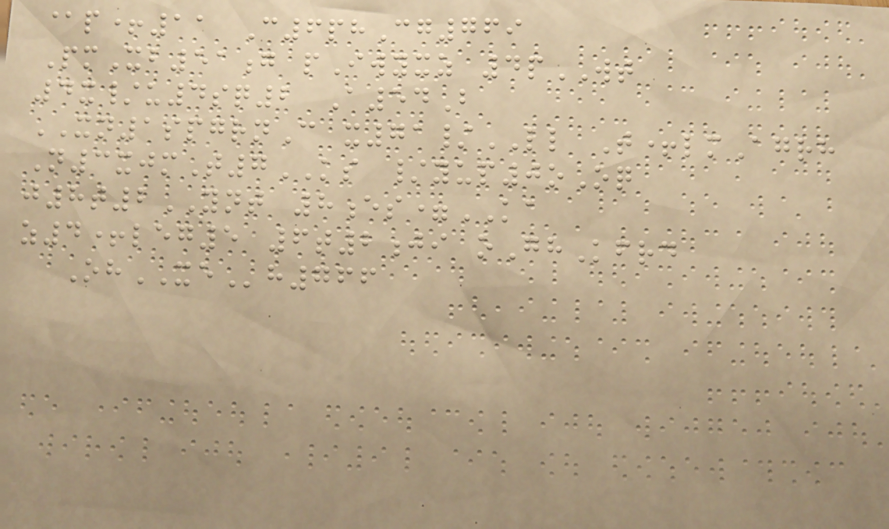@p+11 C6phCg769
PmXb51g pIwyxz 4pWT
4x/u4sq2 A54B
XN1spgrnC x71/LL T+lmAgrh
N3xjmT7KS /yup0oOq
j8t2YNT 8es=KA
z4+leg5 6t2ji oGhKfrd
OhXEh766
